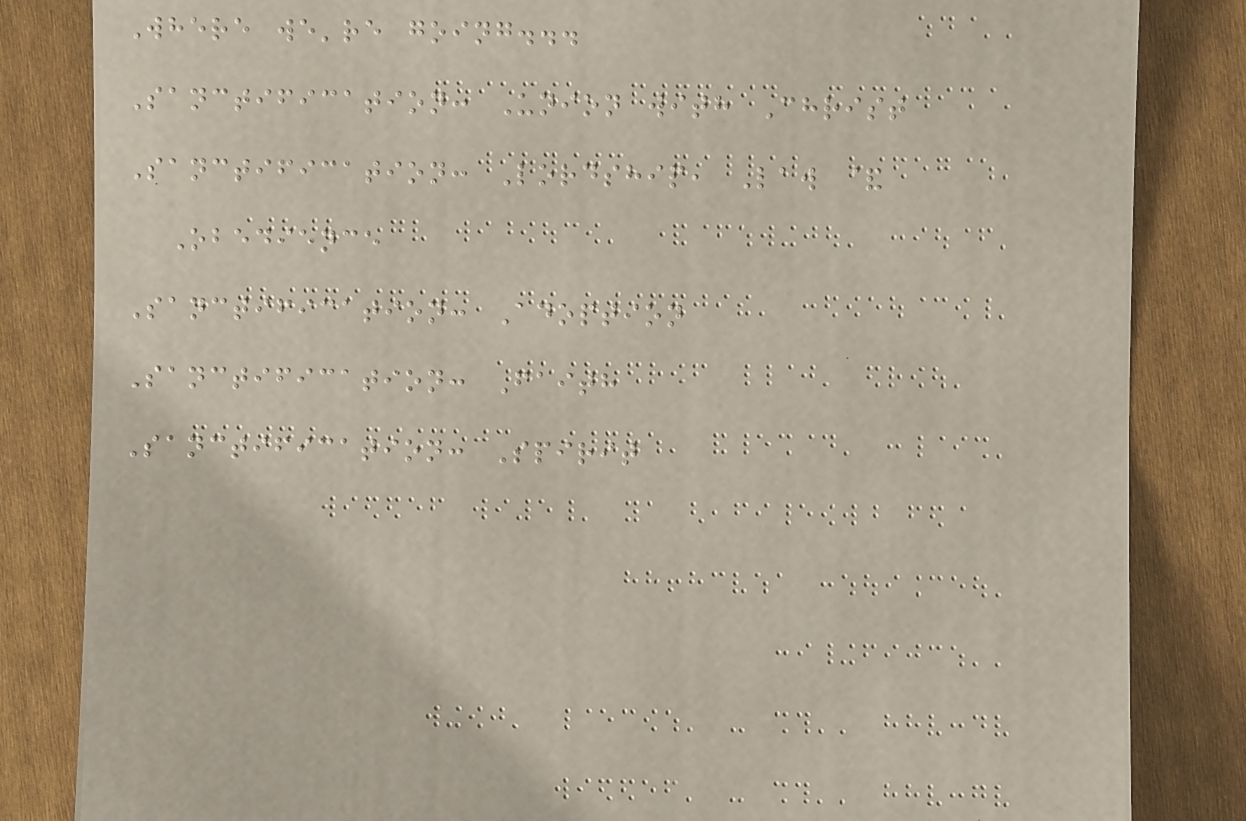Where we're going...
Sanctification: Union with Christ
Sanctification: Lordship, Law &
Obedience
Sanctification: Adoption
Sanctification: Faith
Sanctification: Spirit
